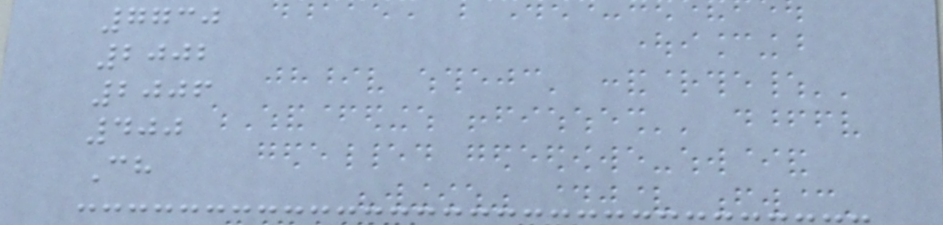7730
2002
2006
400
Ch
